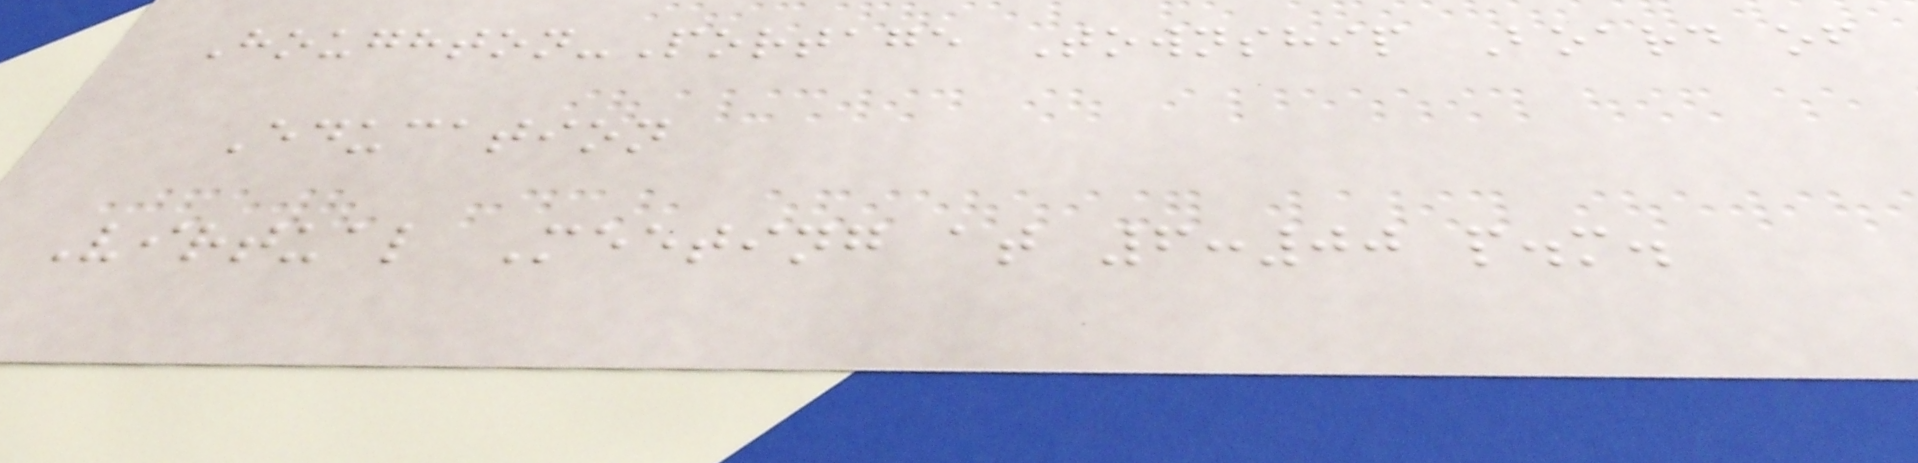Houghton-Portage Township Board of
Education
Virtual Meeting at 6:00 p.m.
